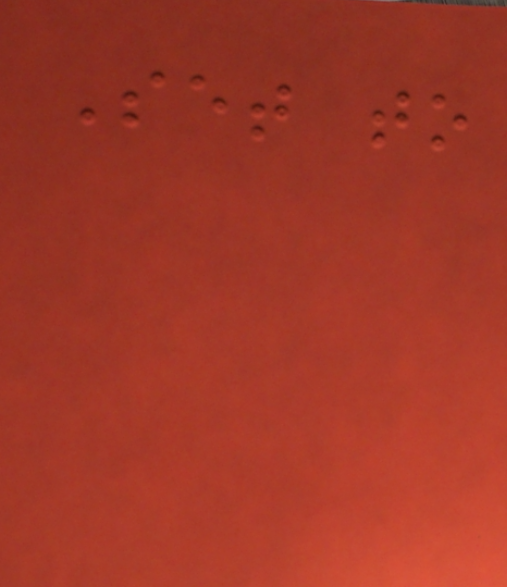Set to
